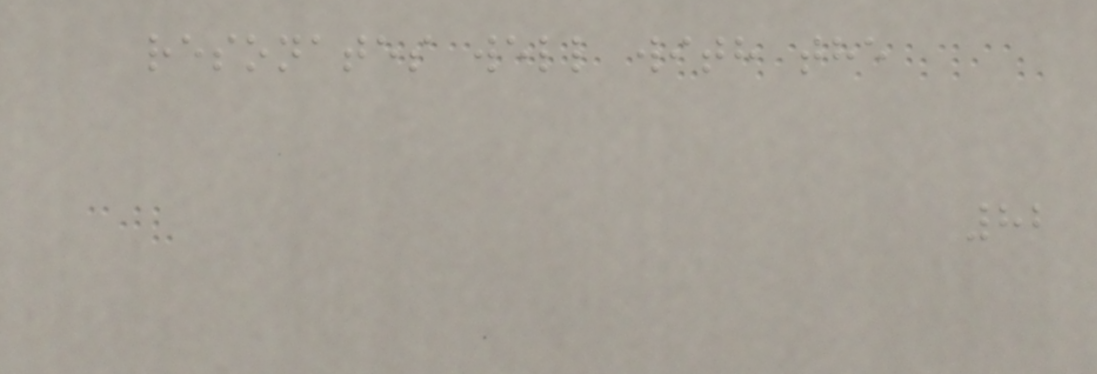resonates well with the
82
